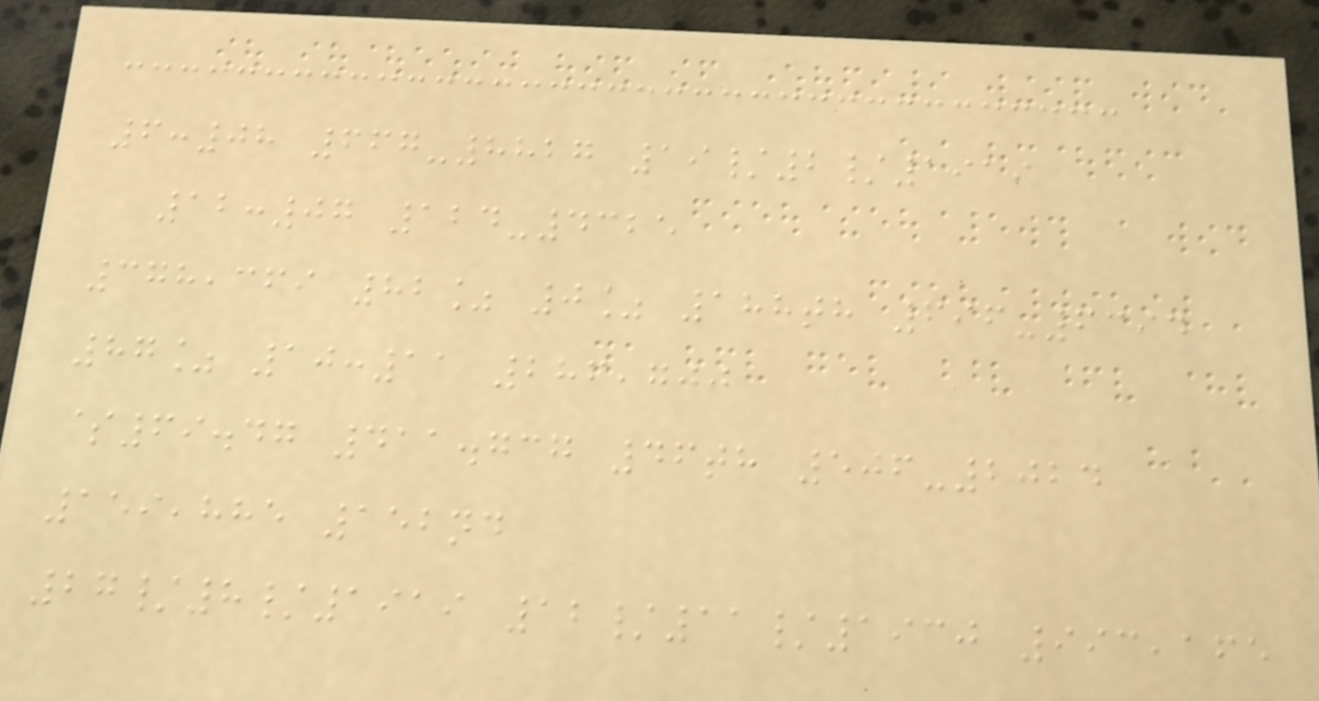6:08 667-8827 19/2/1919
12:07 124-4325
378,369 82% 0% 188th 696-6394
87% 10:11 286,700
$69.47 411.737 46th 506-2024
159,885 152nd
27/8/1919 12/11/1930 993,165
